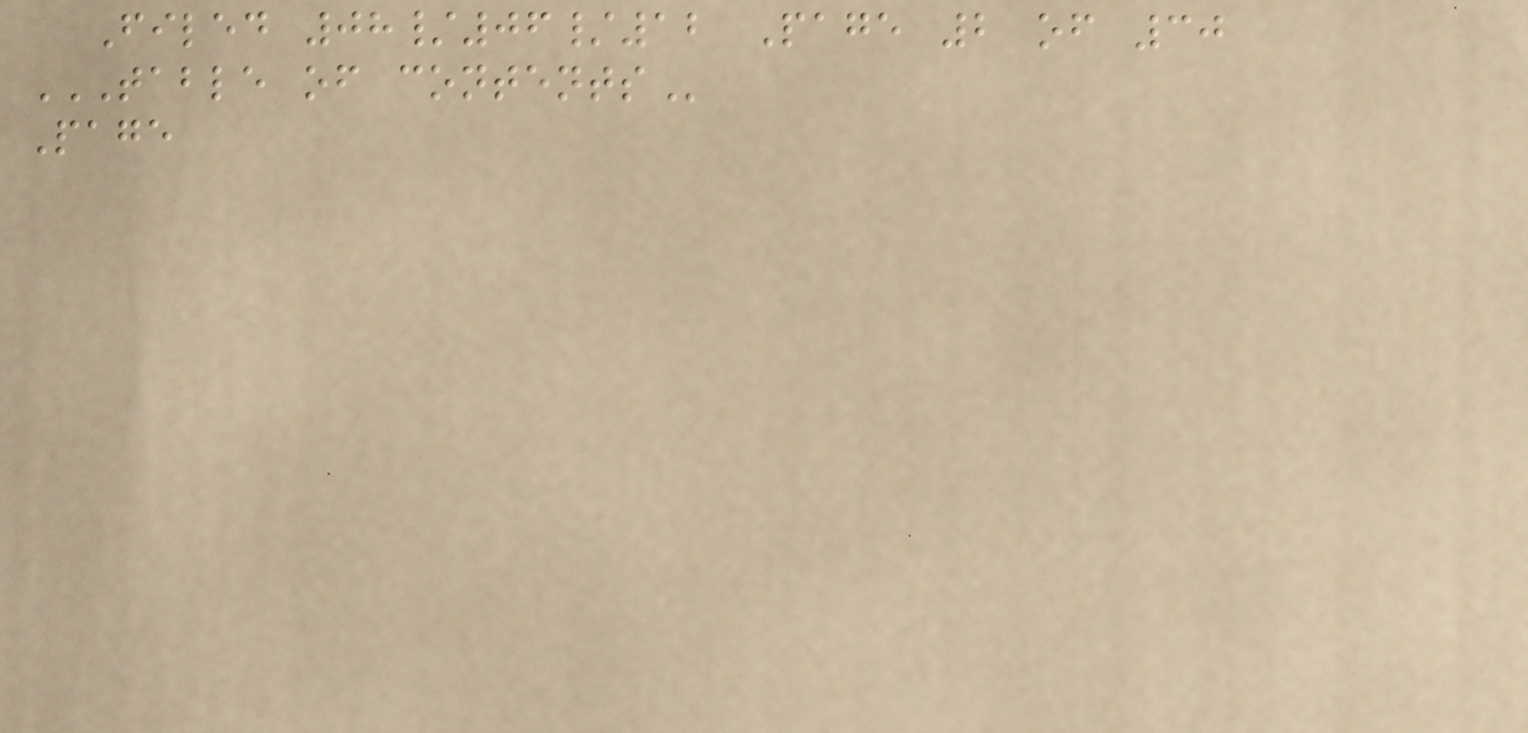Filed 08/06/12 Page 2 of 30
TABLE OF CONTENTS
Page
